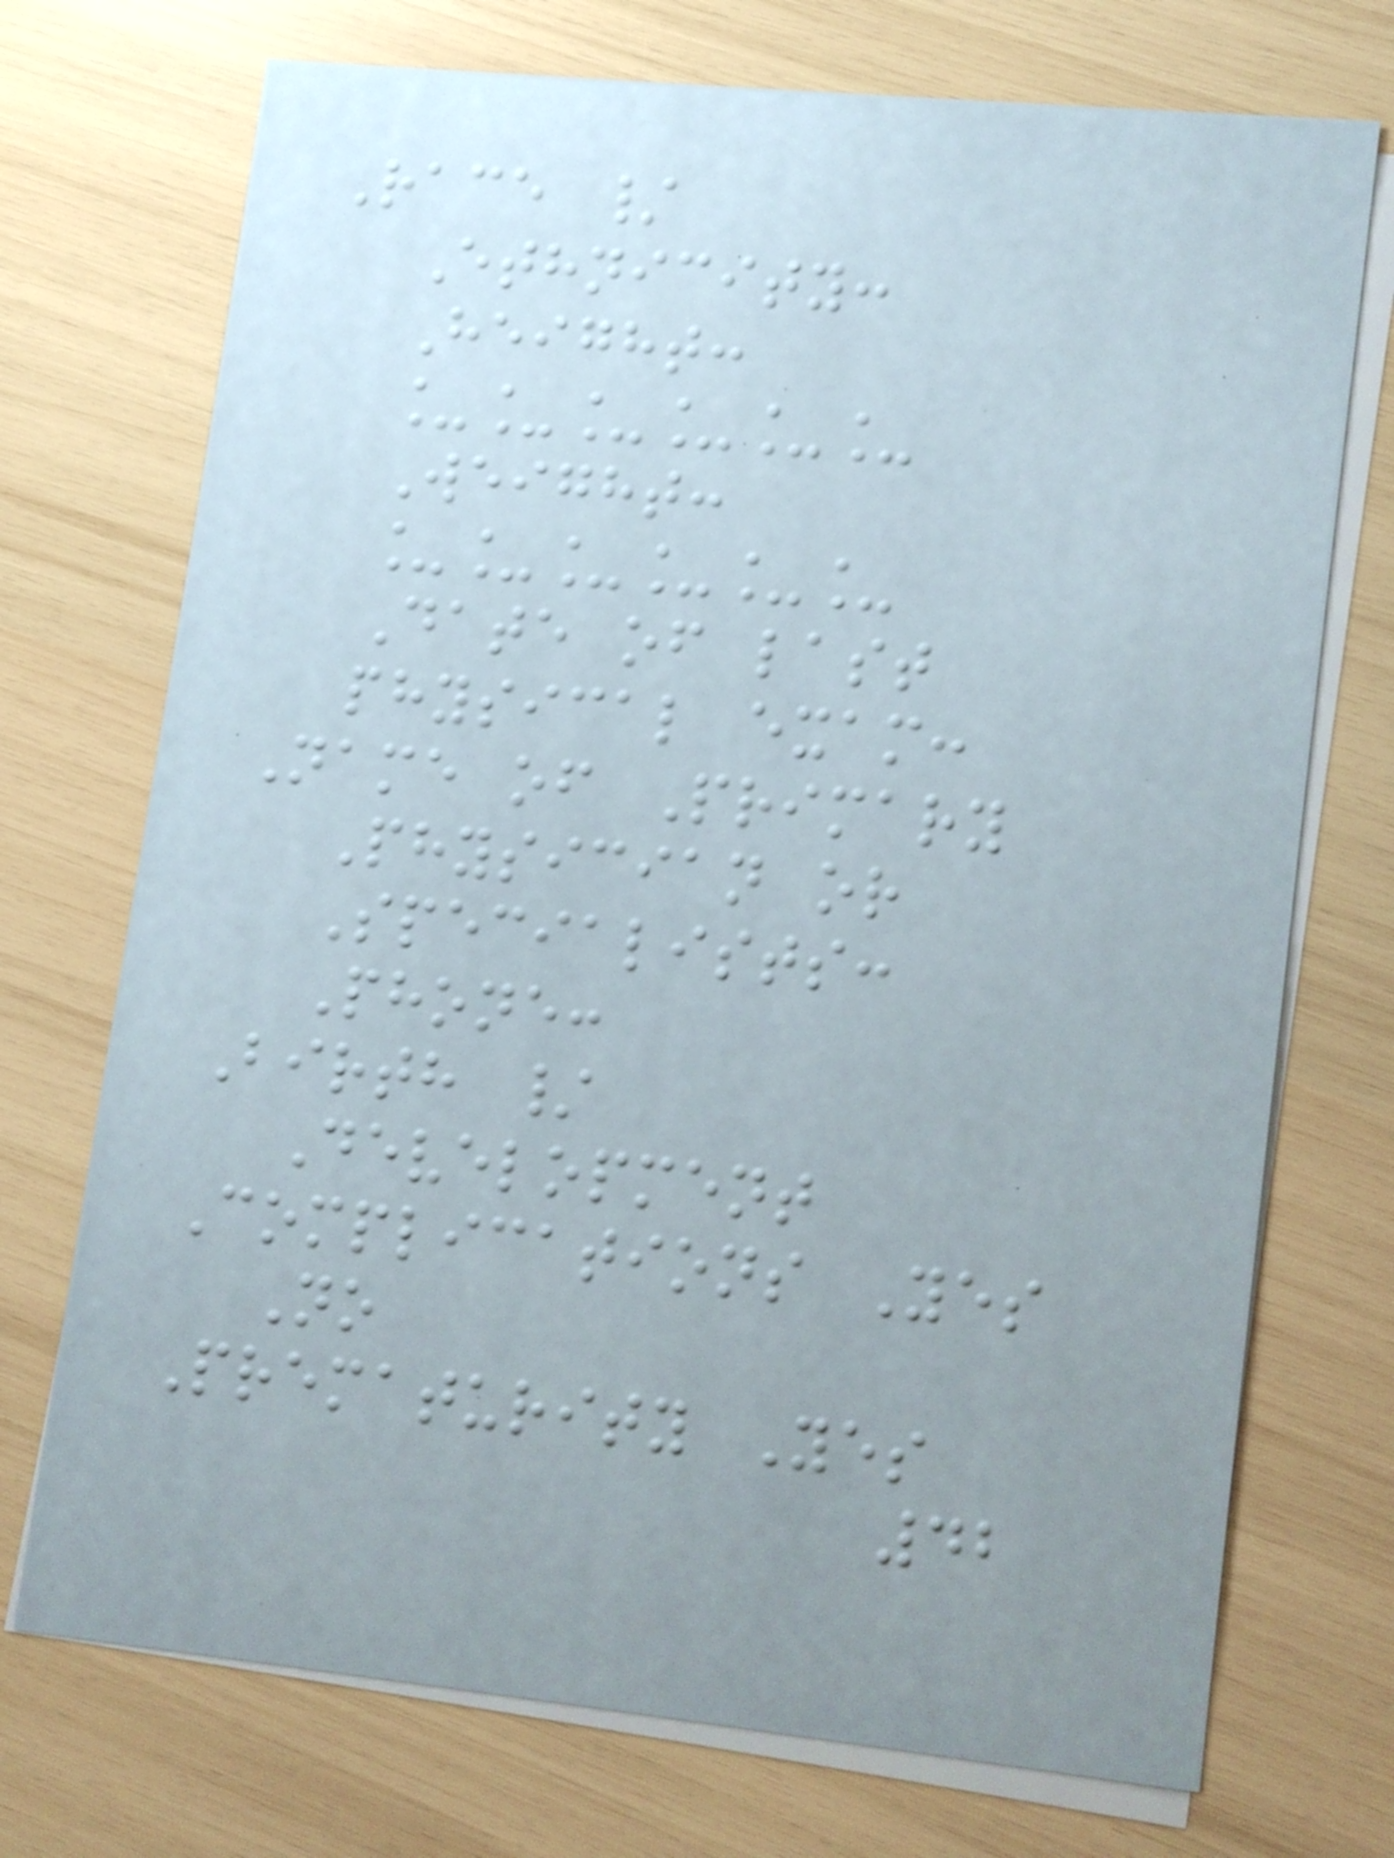Race /
Ethnicity:
Height:
______
Weight:
______
Date of last
physical exam:
Name of Primary
Physician or
Specialists:
Phone:
Birth /
Development
Complications Yes
No
Prematurity Yes
42
